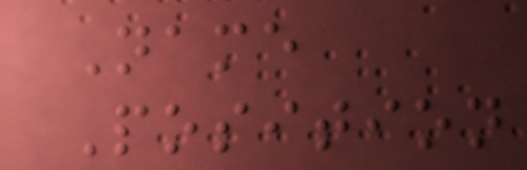Name
Position
